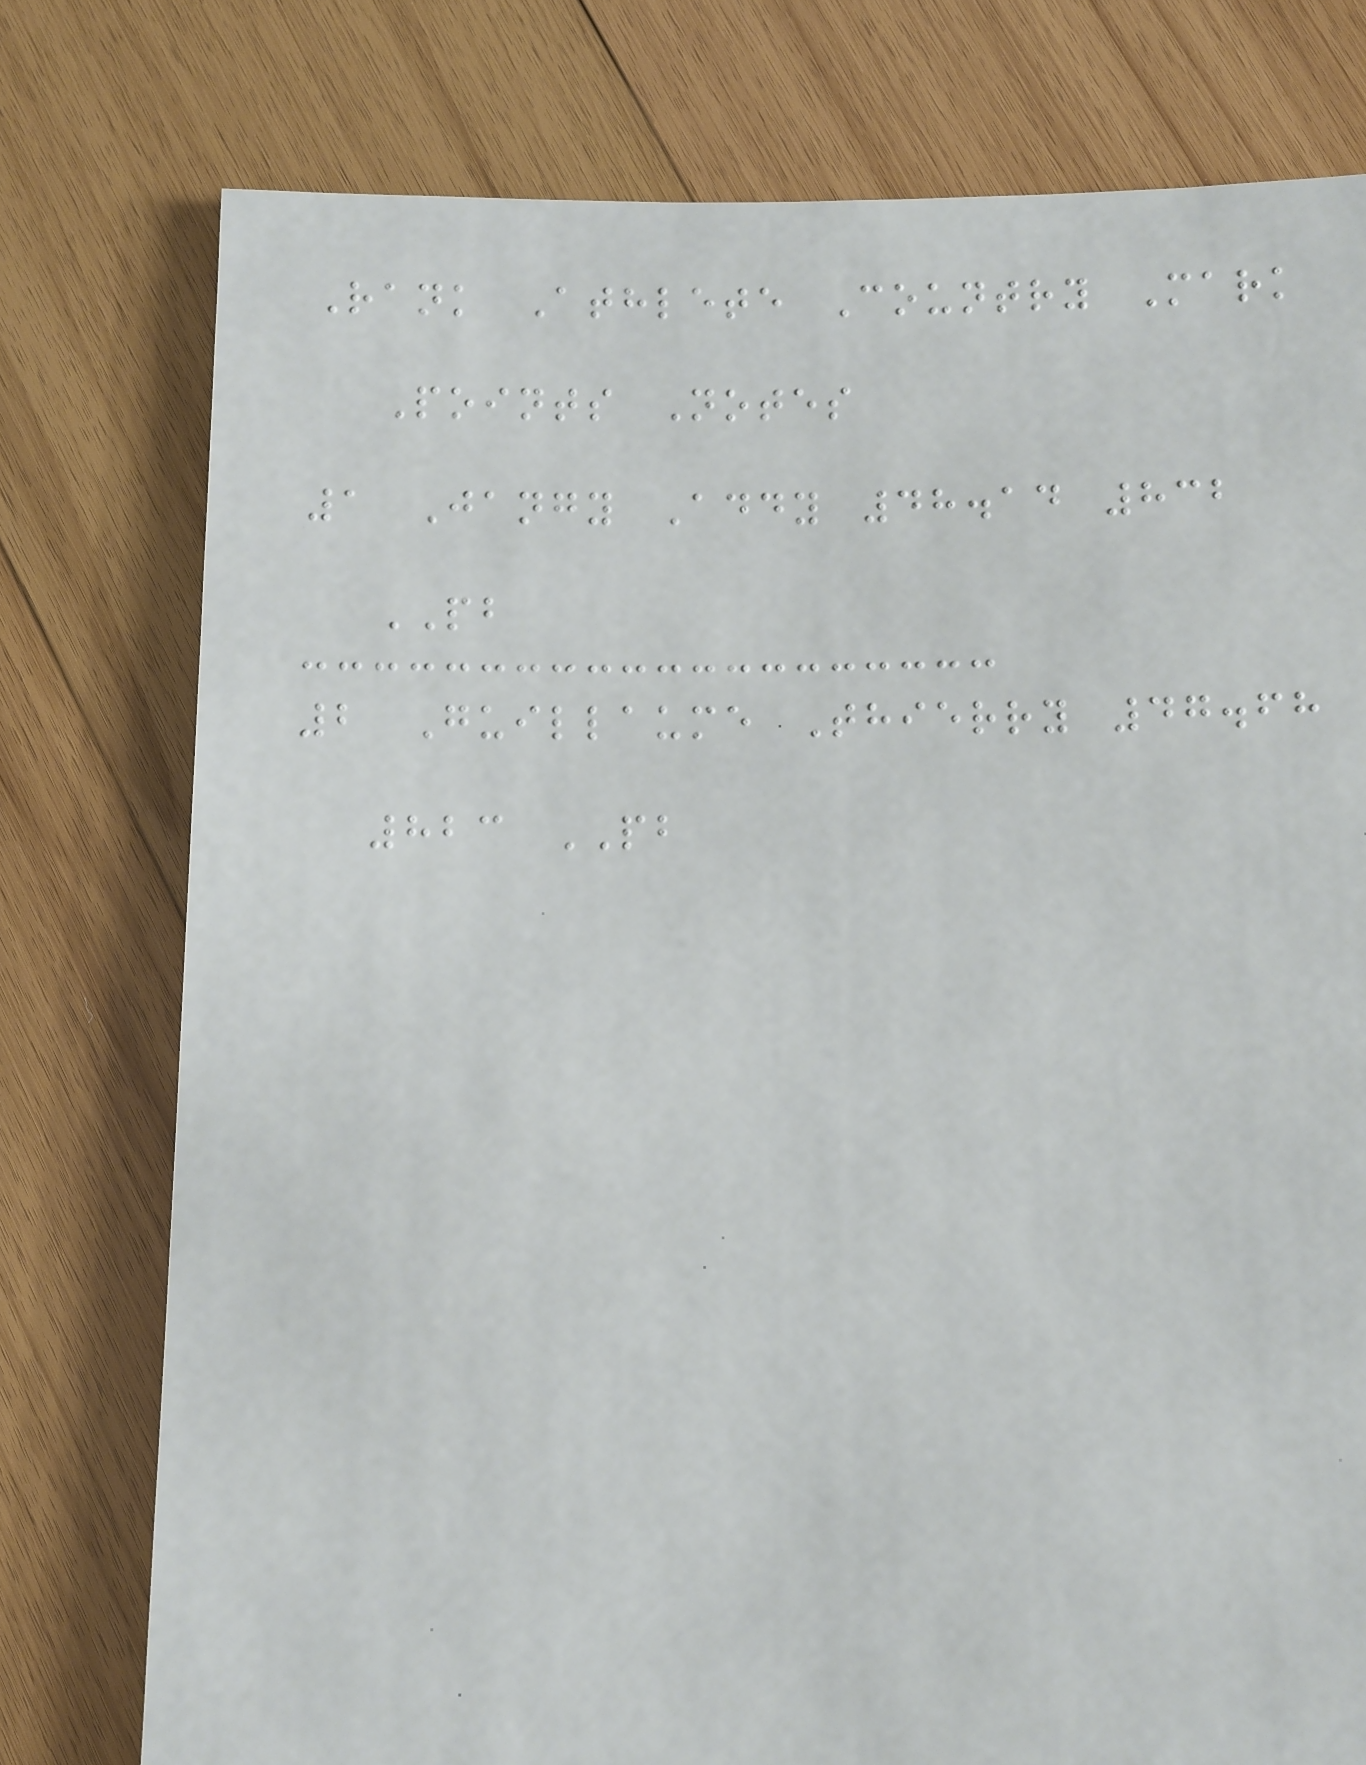Rank Athlete Country Mark
Points Notes
1 Jangy Addy 48.14 832
PB
2 Guillaume Thierry 47.68
823 PB
